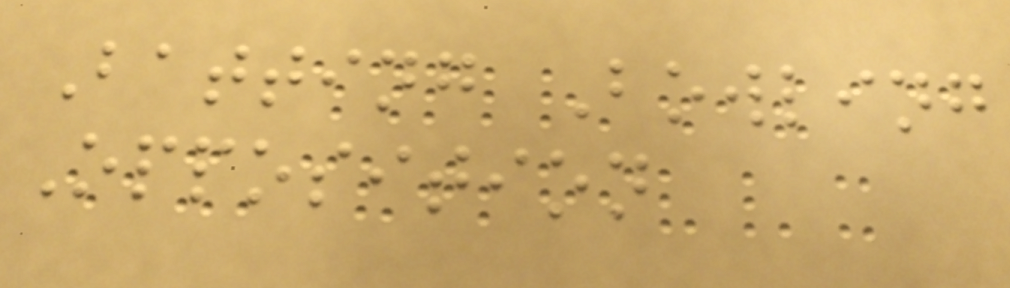Batting Bowling
Opposition
